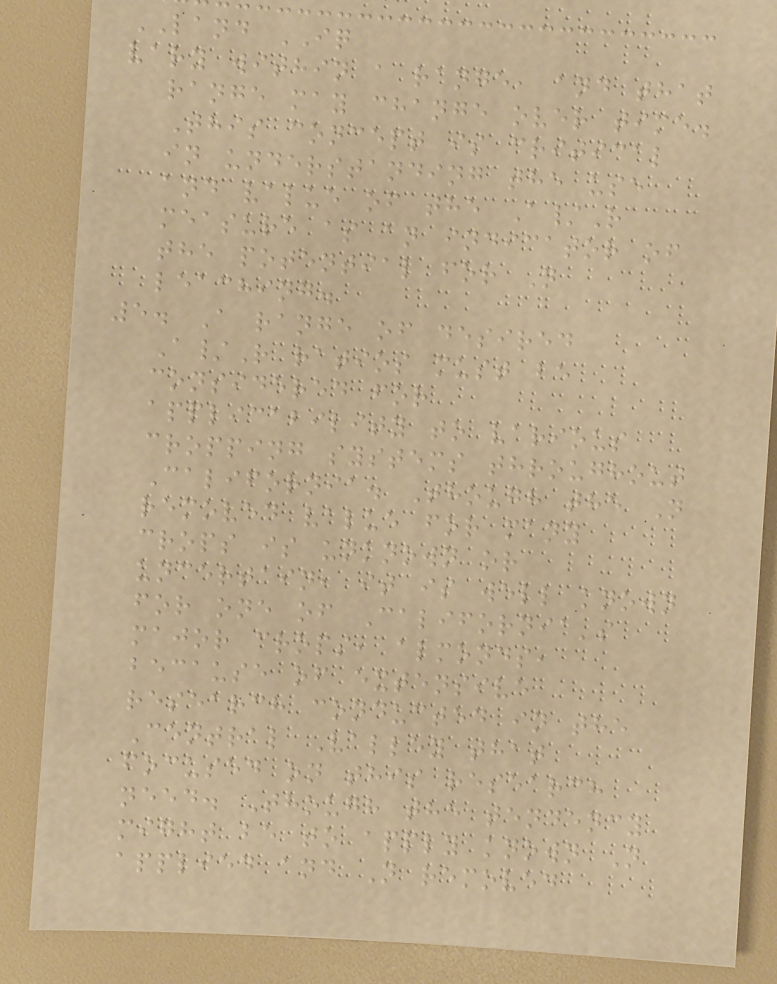LAND IQ
vary within a range, and that
range may change over time.
This concept is critical
in understanding the use
and value of the A/R
measure as an indicator of
the potential for N
leaching.
5. A range of desired
A/R ratios must be
considered for
applicability to various
cropping systems throughout
California. Though the N
removed value for many
crops is unknown or
uncertain, it is well known
for one of California's
major crops, almonds,
because of extensive
research conducted in the
Central Valley that
focused on this research
need. Though the tendency
might be to apply known N
applied and N removed
